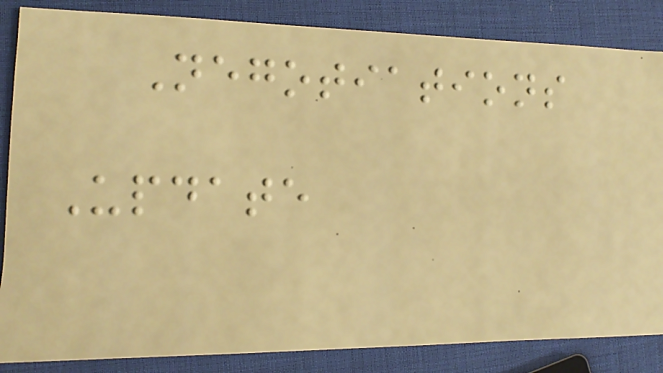Negotiations
Update
